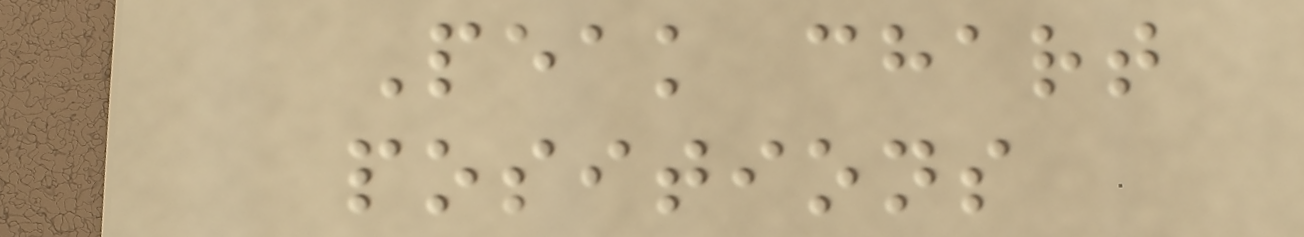Peak chart
positions
